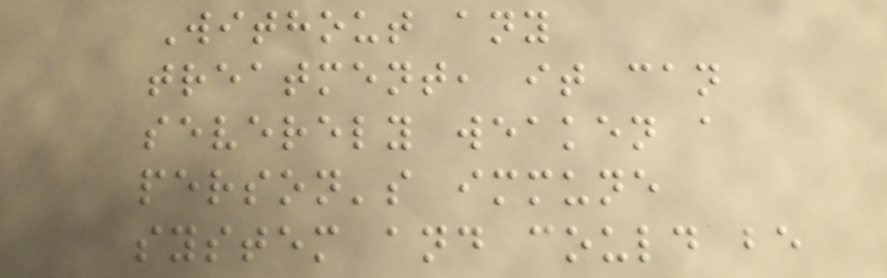Without any
treatment, it can
severely weaken a
person's immune
system and could be
